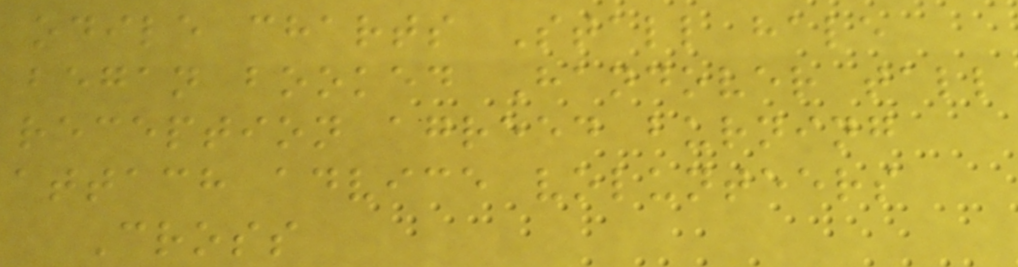odile charts Stall hale
began booked Handover tall
reception agreed burning
attach advice volunteers
Cross
